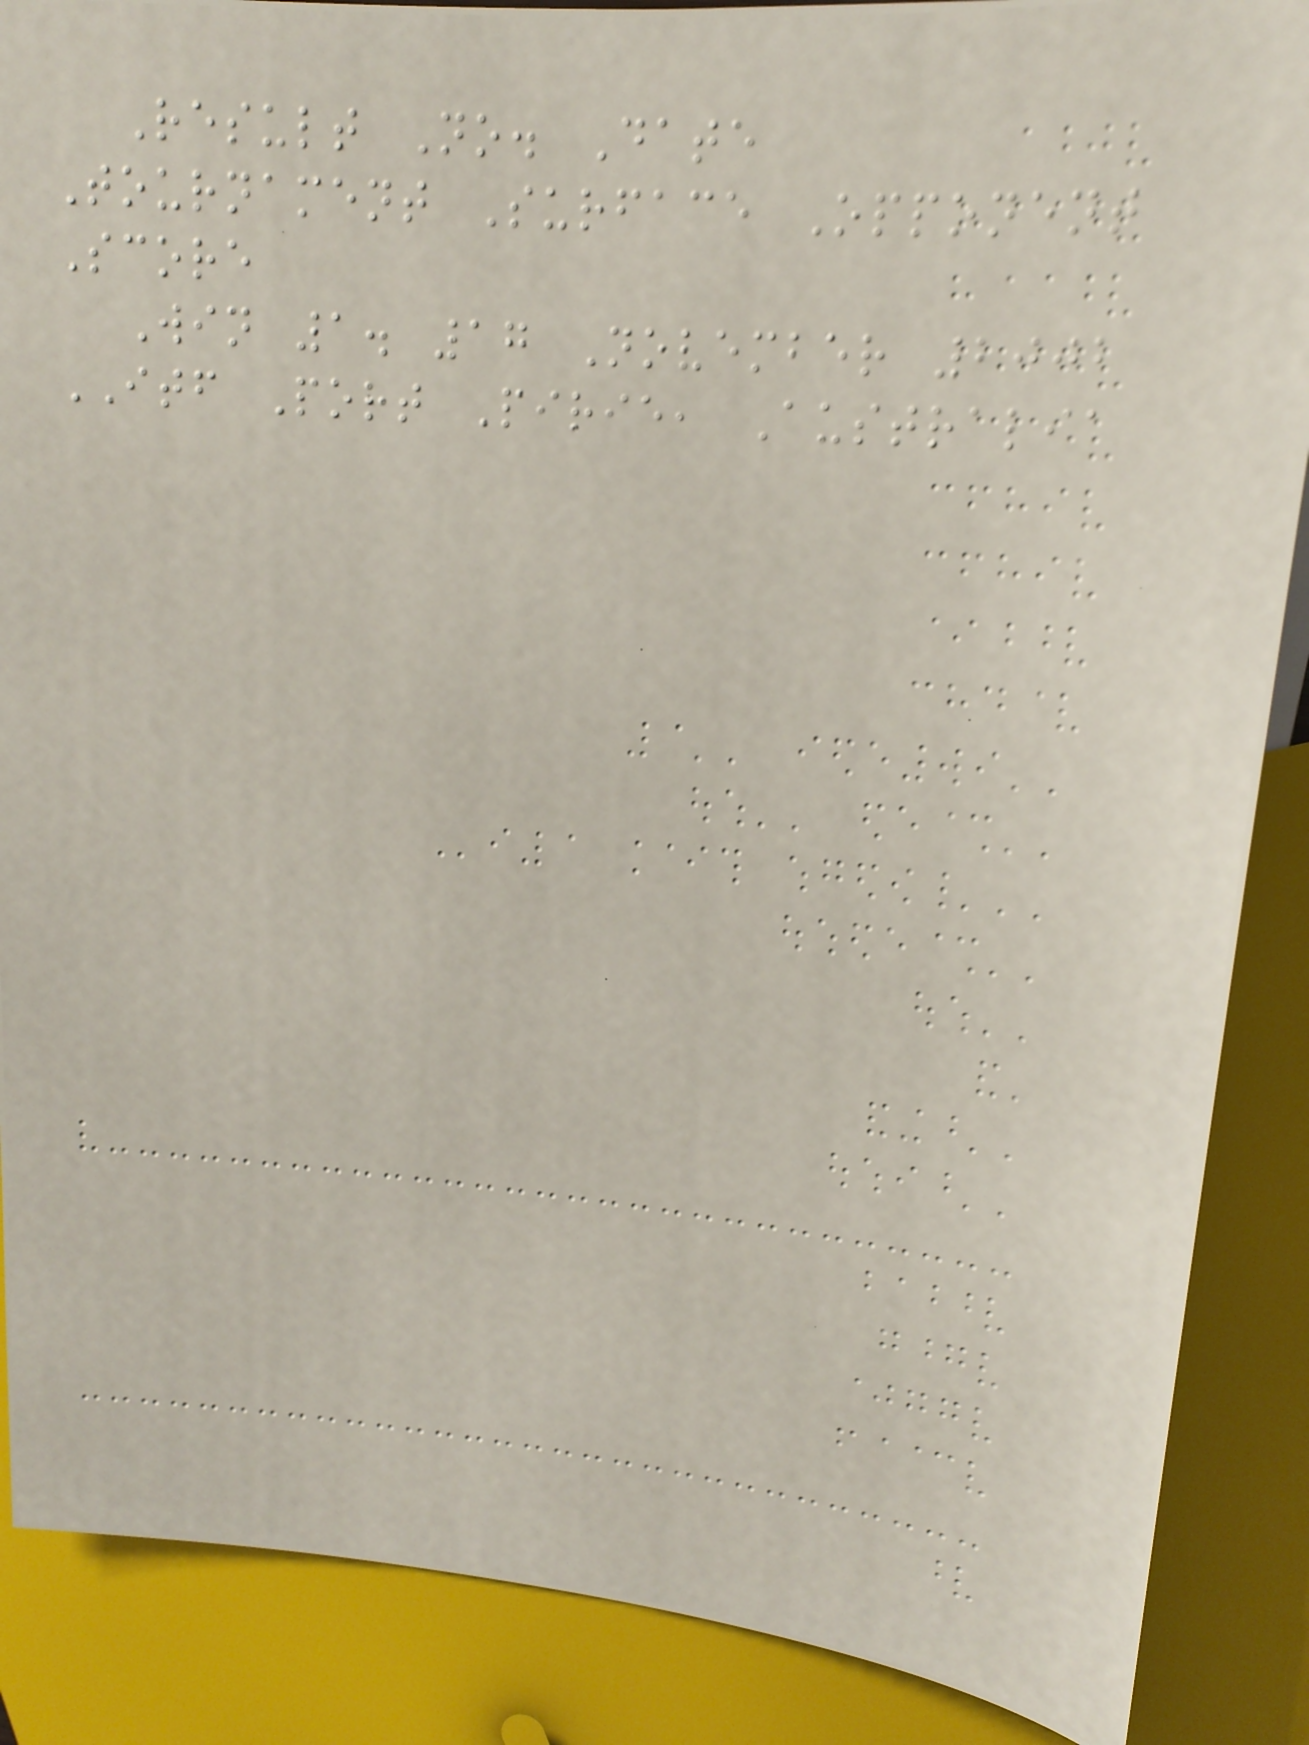Result No. Date
Tournament Surface Opponent
Score
Win 1. 17 November 2002
ITF Port Pirie, Australia
